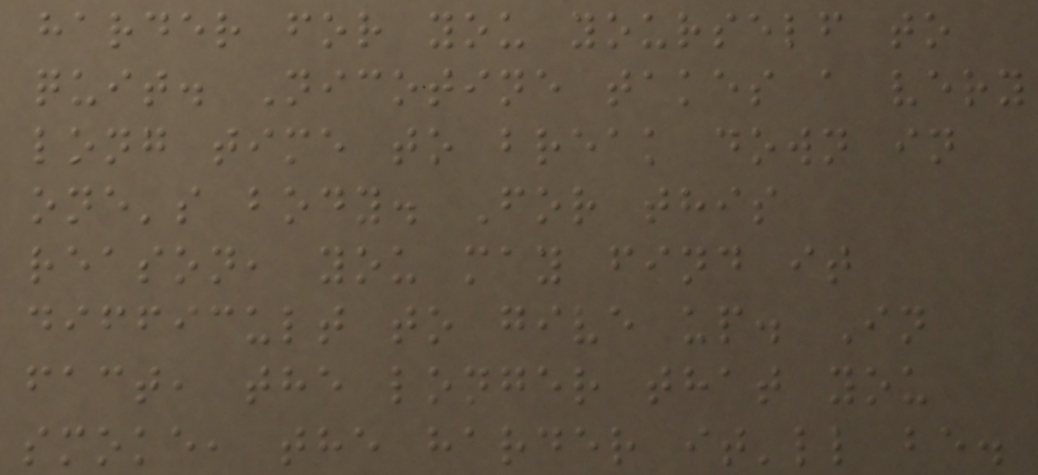harder for you yourself to
quit. Nicotine takes a very
long time to break down in
one's body. For this
reason, you may find it
difficult to give up. In
fact, the longer that you
smoke, the harder it'll be.
